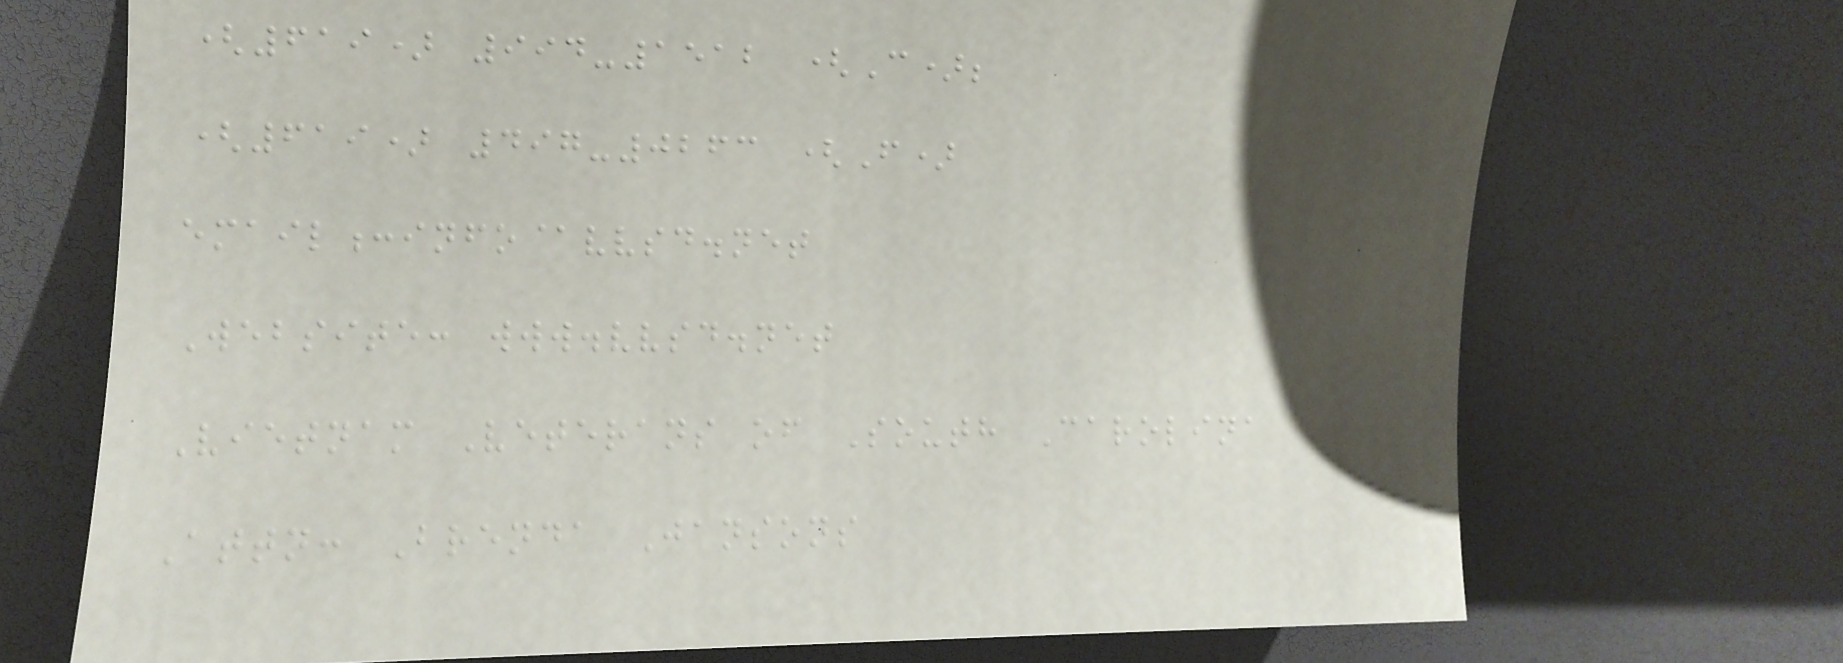(619) 994-1512 (C);
(619) 497-0263 (F)
email:info@vvsd.net
Website: www.vvsd.net
Vietnam Veterans of South Carolina
Attn: Brenda Jansons
